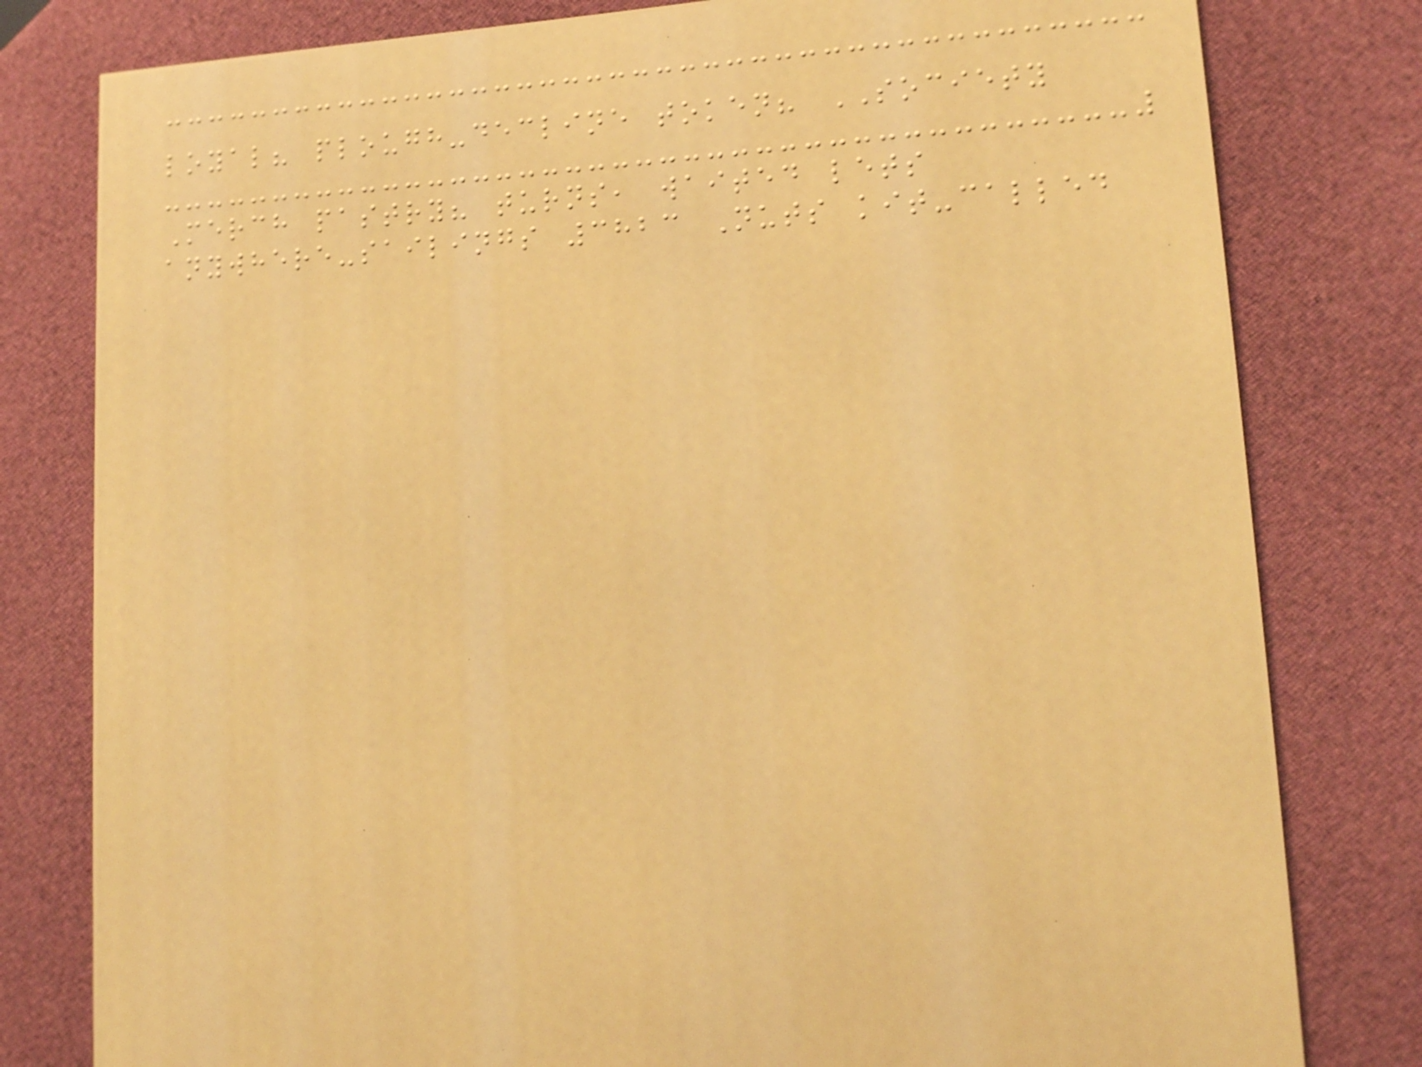loyal? plough-decline token? SOCIETY
Merch pastry? turns, waited lets
anywhere-sailings 3823 Nuts kit-called
